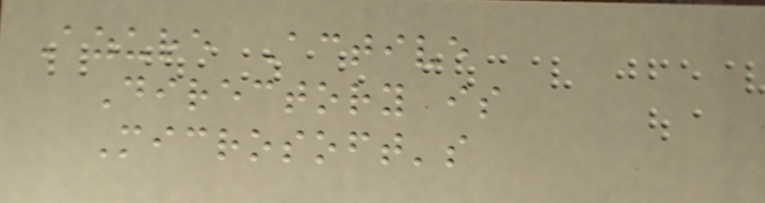Azure Active
Directory is
Microsoft's
